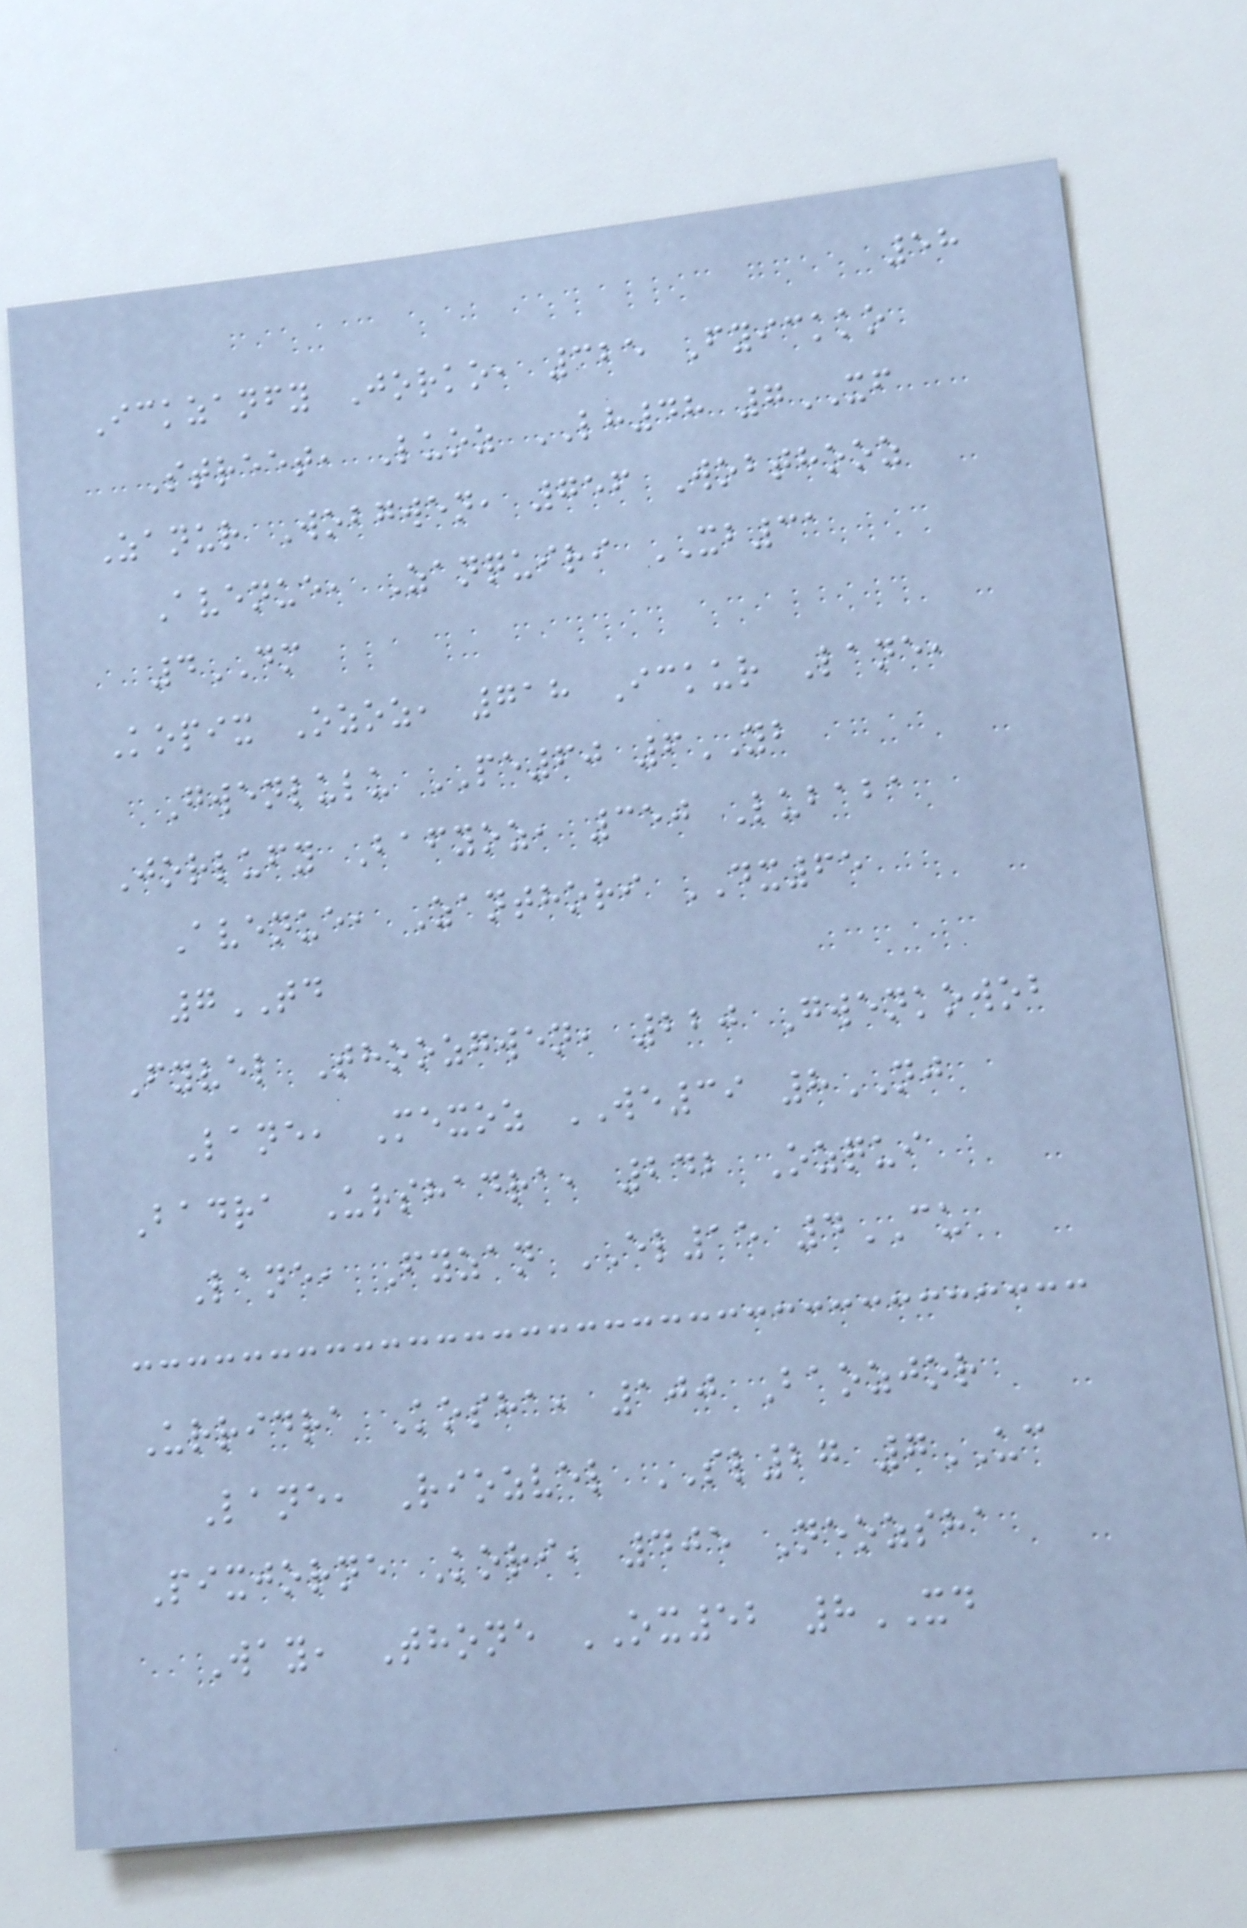58
Ickzanfy Jorko, 325 Fyickko
Street, Luoz LH48 7XF
Zanur Wobgwen, 756 Wobthooz
Avenue, Zanquiri XB31
4DM
Kopix Ozoz, 718 Ickur Lane,
Gwenlulu PE60 6YB
Jorlufy Bafyoz, 350 Lubaba
Avenue, Zanthori DX65
7TD
Fyvel Thoozgwen, 220 Gwenkowob
Lane, Mexoz WE39 8NJ
Badra Urshadra, 242 Ozqui
Lane, Fyzan EL15 4CU
Urridra Kosha, 100 Baozjor
Lane, Riozvel SL27 7UC
Pixjorne Kori, 405 Neozsha
Way, Thone OX52 8XD
